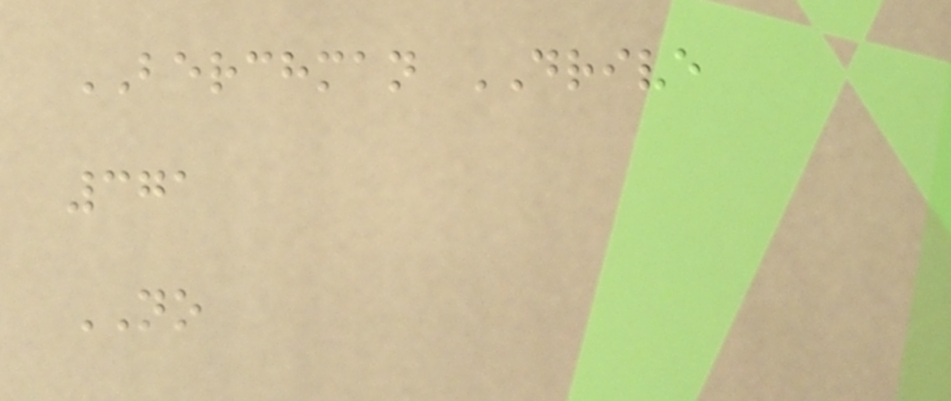BERCHMAN DRIVE
371
NO
